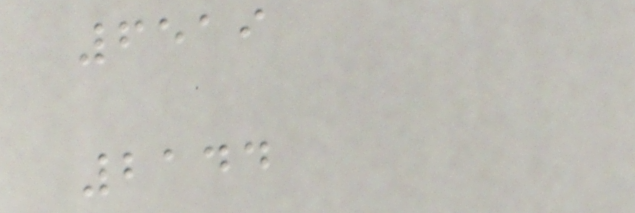6519
2144
